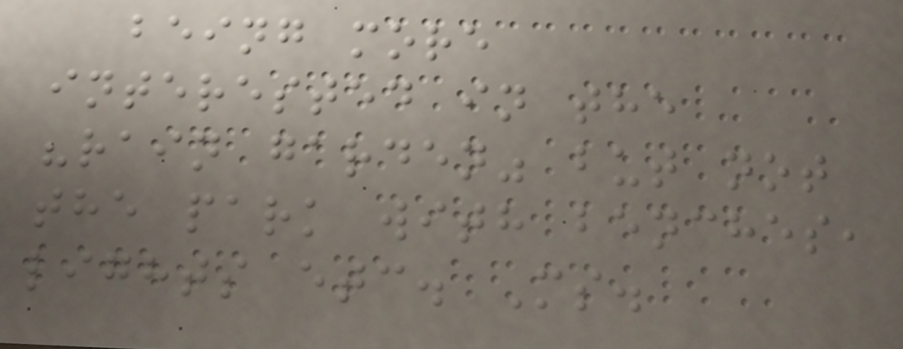being more
interested in the
"rain garden" but not
the park with benches,
lights etc. Ms.
